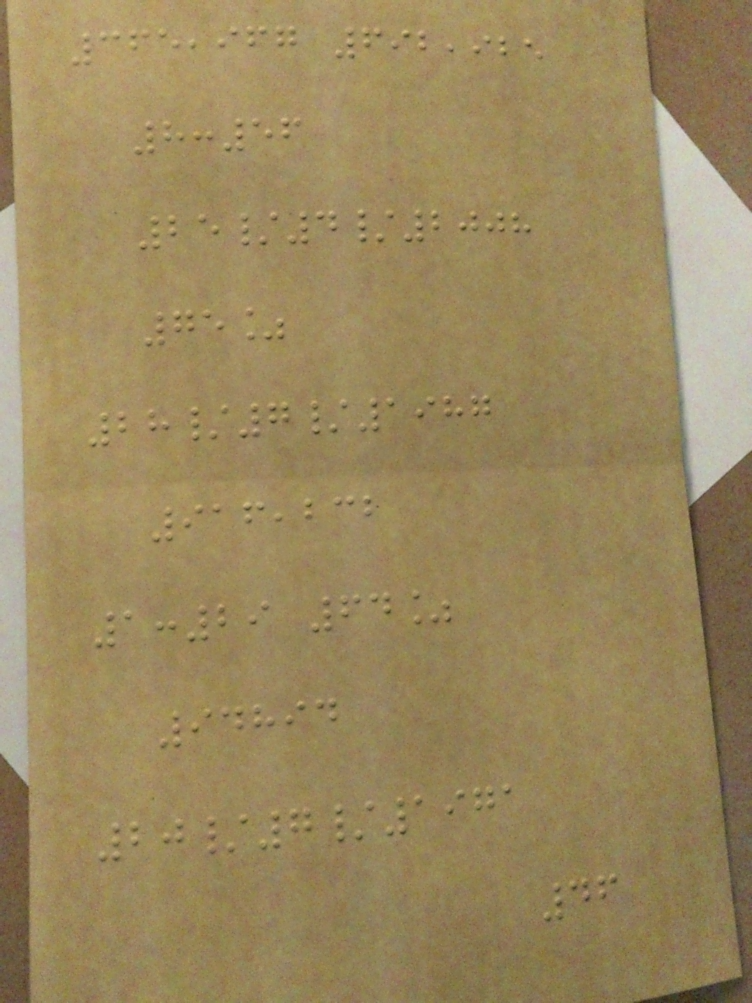365,967 692,925
8:56
25/4/2008
75%
28/7/1987
916,232
1:29 64%
94894
20/7/1971
46
